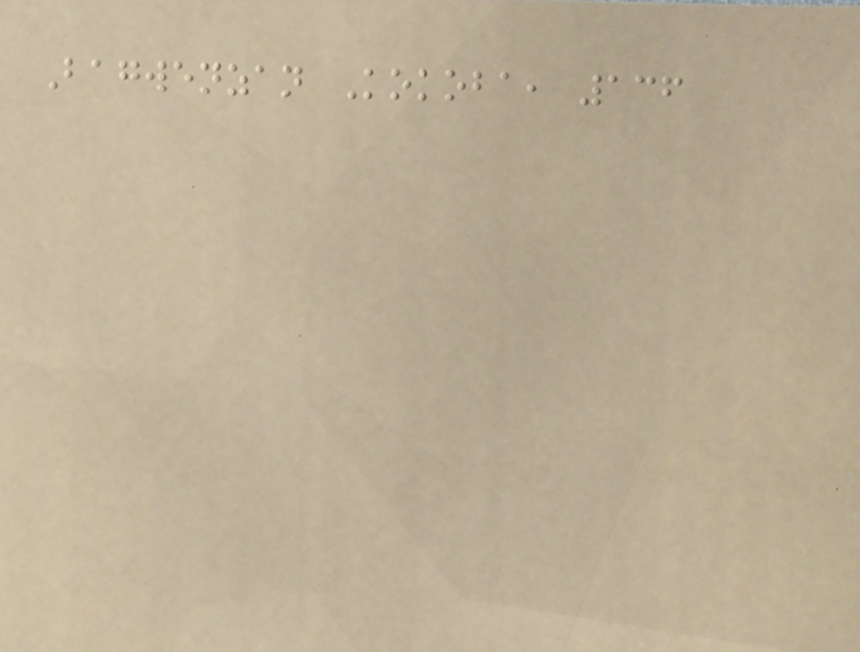Bagwenzan Kokoba, 136
